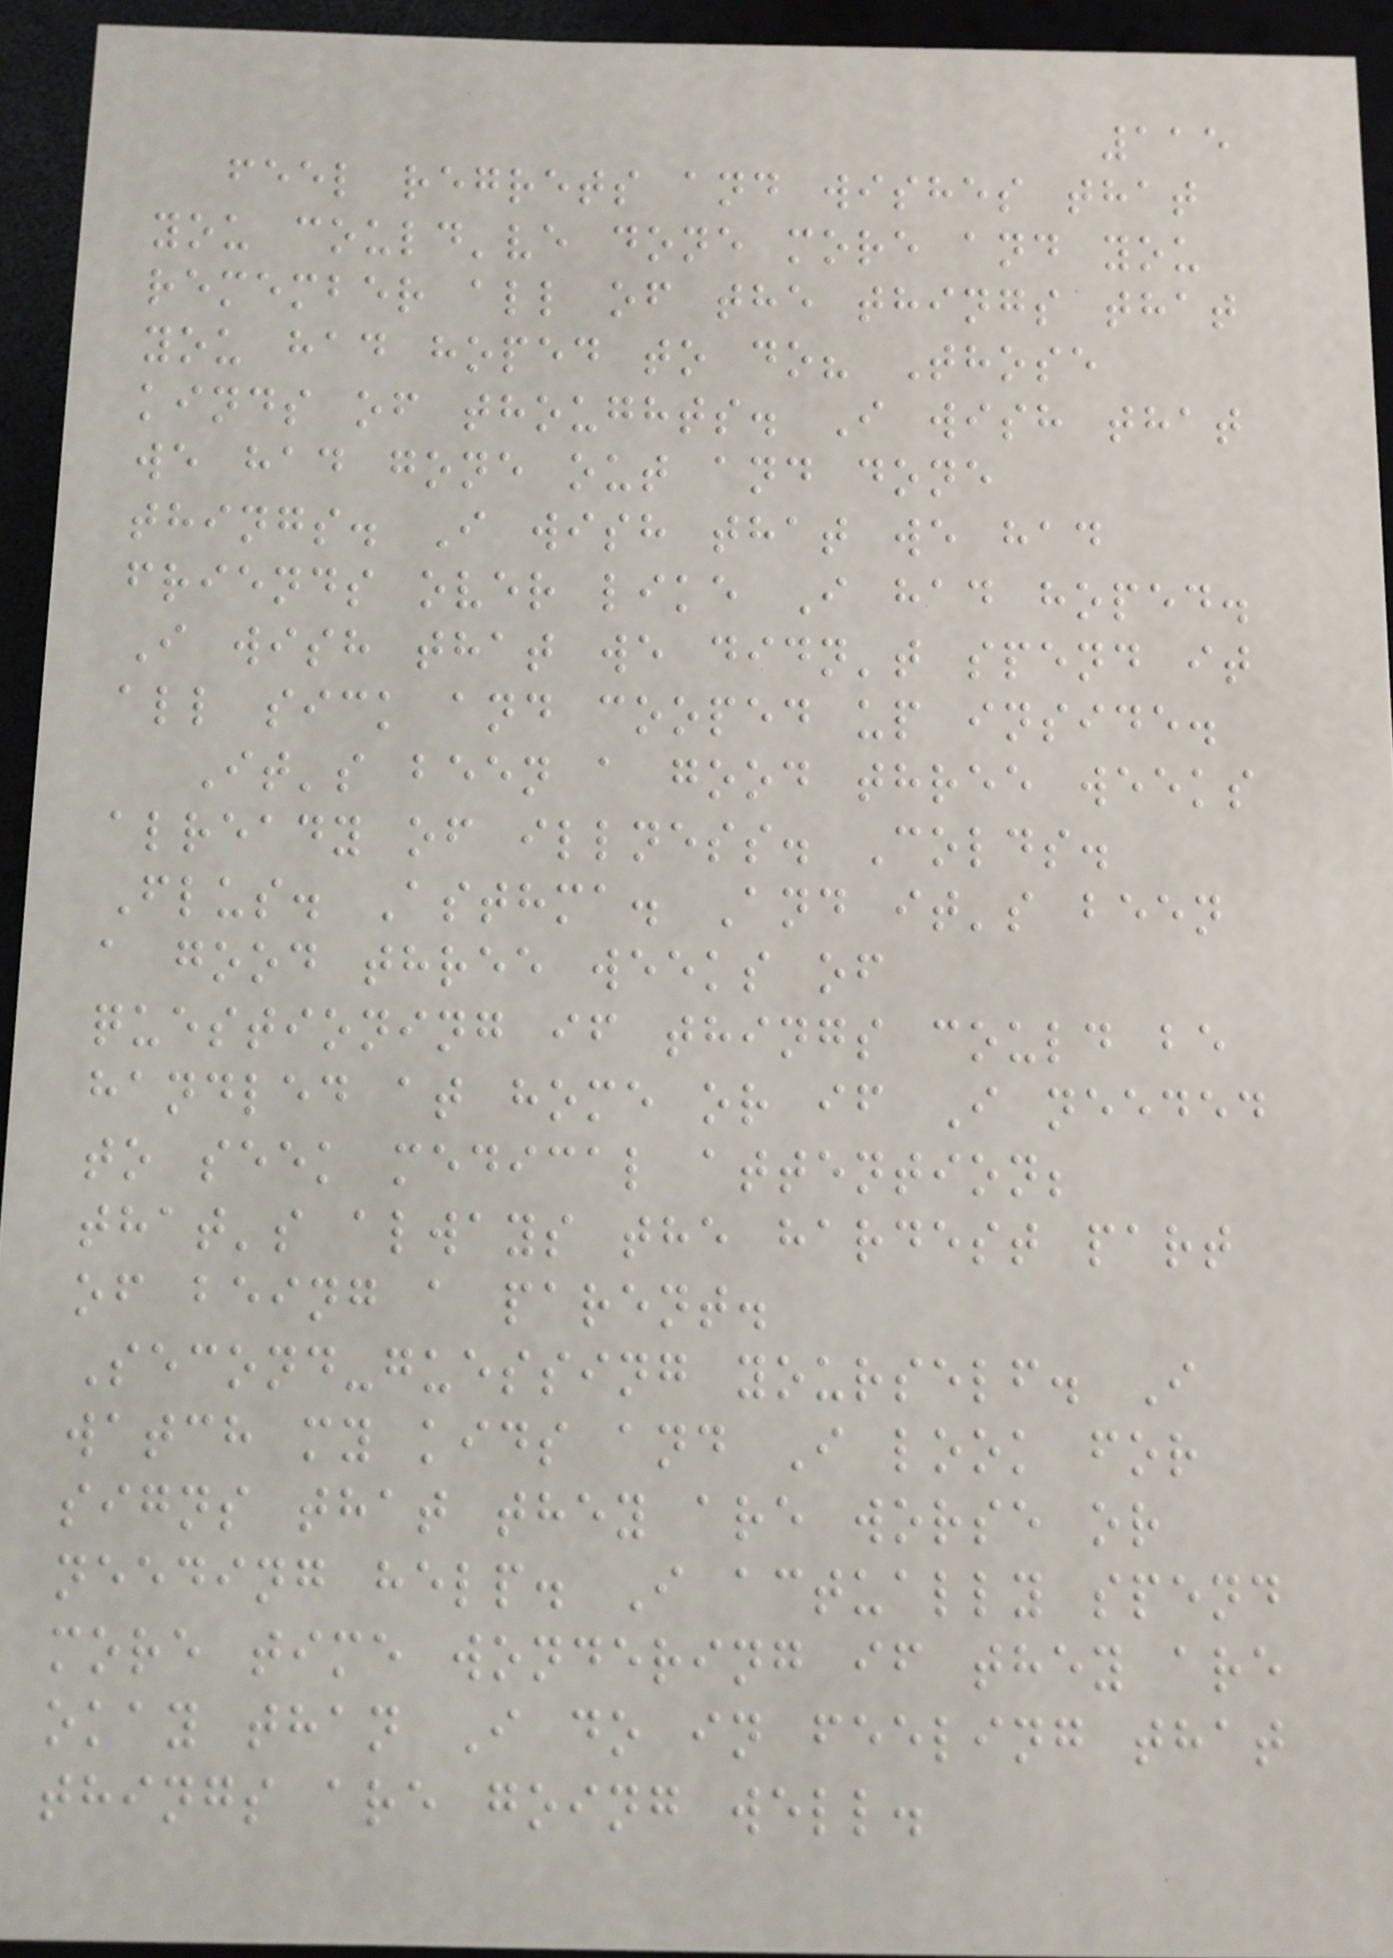115
feel regrets and wishes that
you could've done more and you
remember all of the things that
you had hoped to do? Those
kinds of thoughts. I wish that
we had gone out and done
things. I wish that we had
friends over like I had hoped.
I wish that we didn't spend it
all sick and cooped up inside.
It's been a good three weeks
already of illness. Colds.
Flus. Asthma. And it's been
a good three weeks of
questioning if things could be
handled at home or if I needed
to seek medical attention;
that's always the hardest part
of being a parent.
Second-guessing yourself. I
watch my kids and I look for
signs that they are worse or
needing help. I actually spend
more time wondering if they are
okay than I do in feeling that
things are going well.
